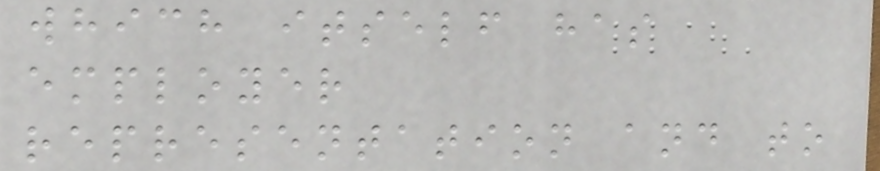which itself has
employer
representation and to
